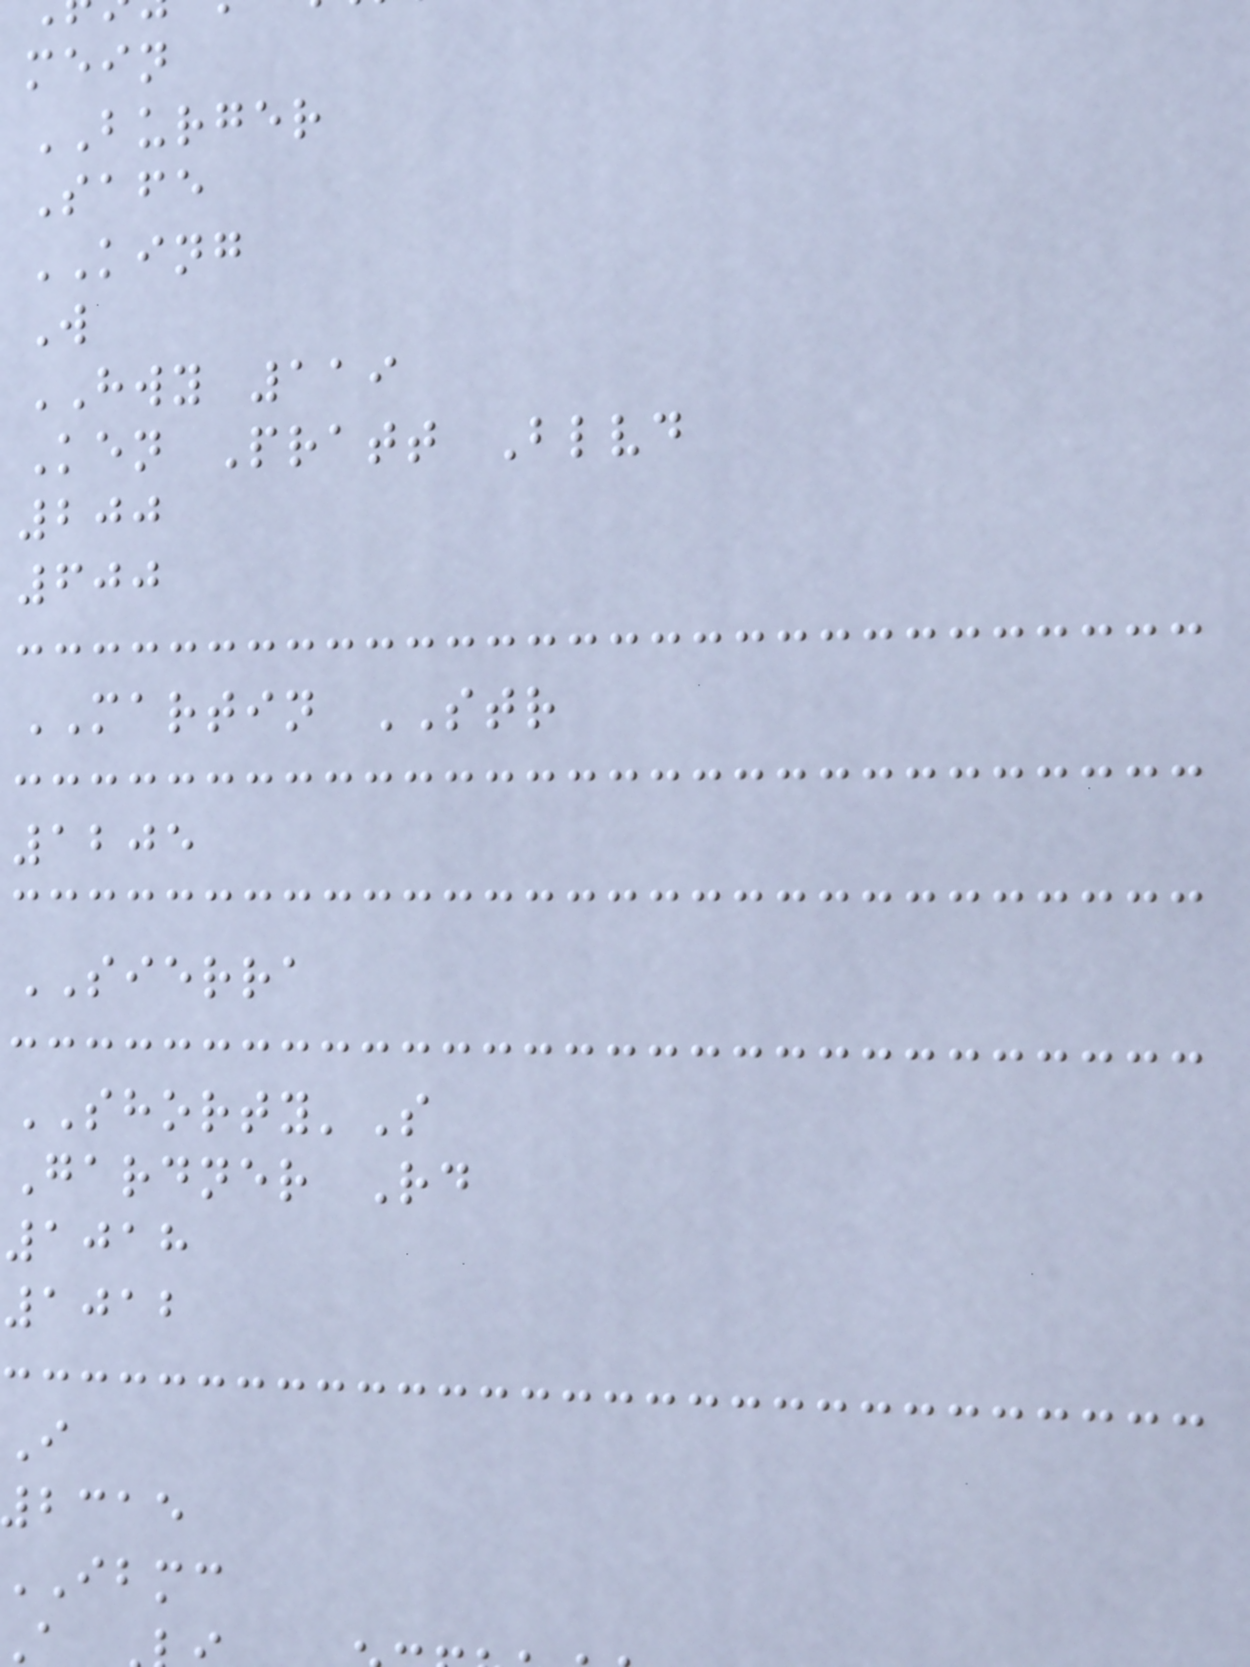mein
BURGER
Safe
KING
W
HWY 119
Ken Pratt Blvd
200
600
MARTIN STR
1205
SIERRA
SHORTY'S
Gardner Rd
1018
1012
I
2315
ibmc
